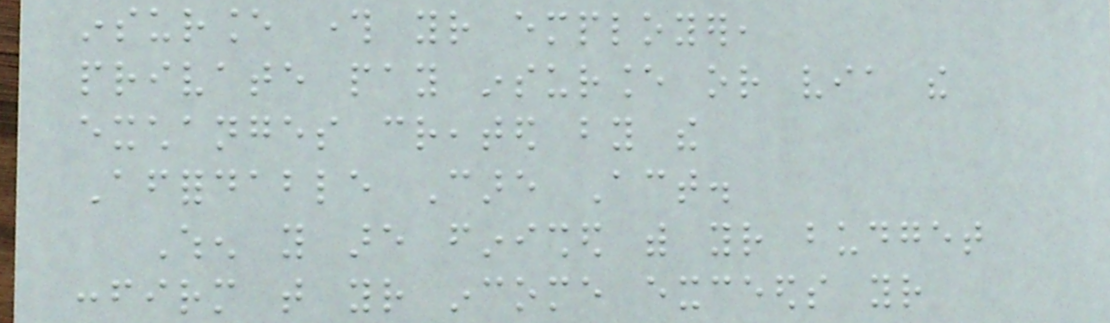insurance through your employer,
private pay insurance or via the
exchanges created by the
Affordable Care Act.
When you are finished with your budget
confirm that your income exceeds your
